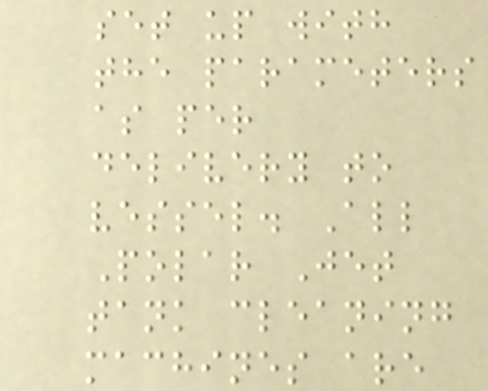set up with
the parameters
as per
delivery to
vessel. All
Polar Jet
tank cleaning
machines are
